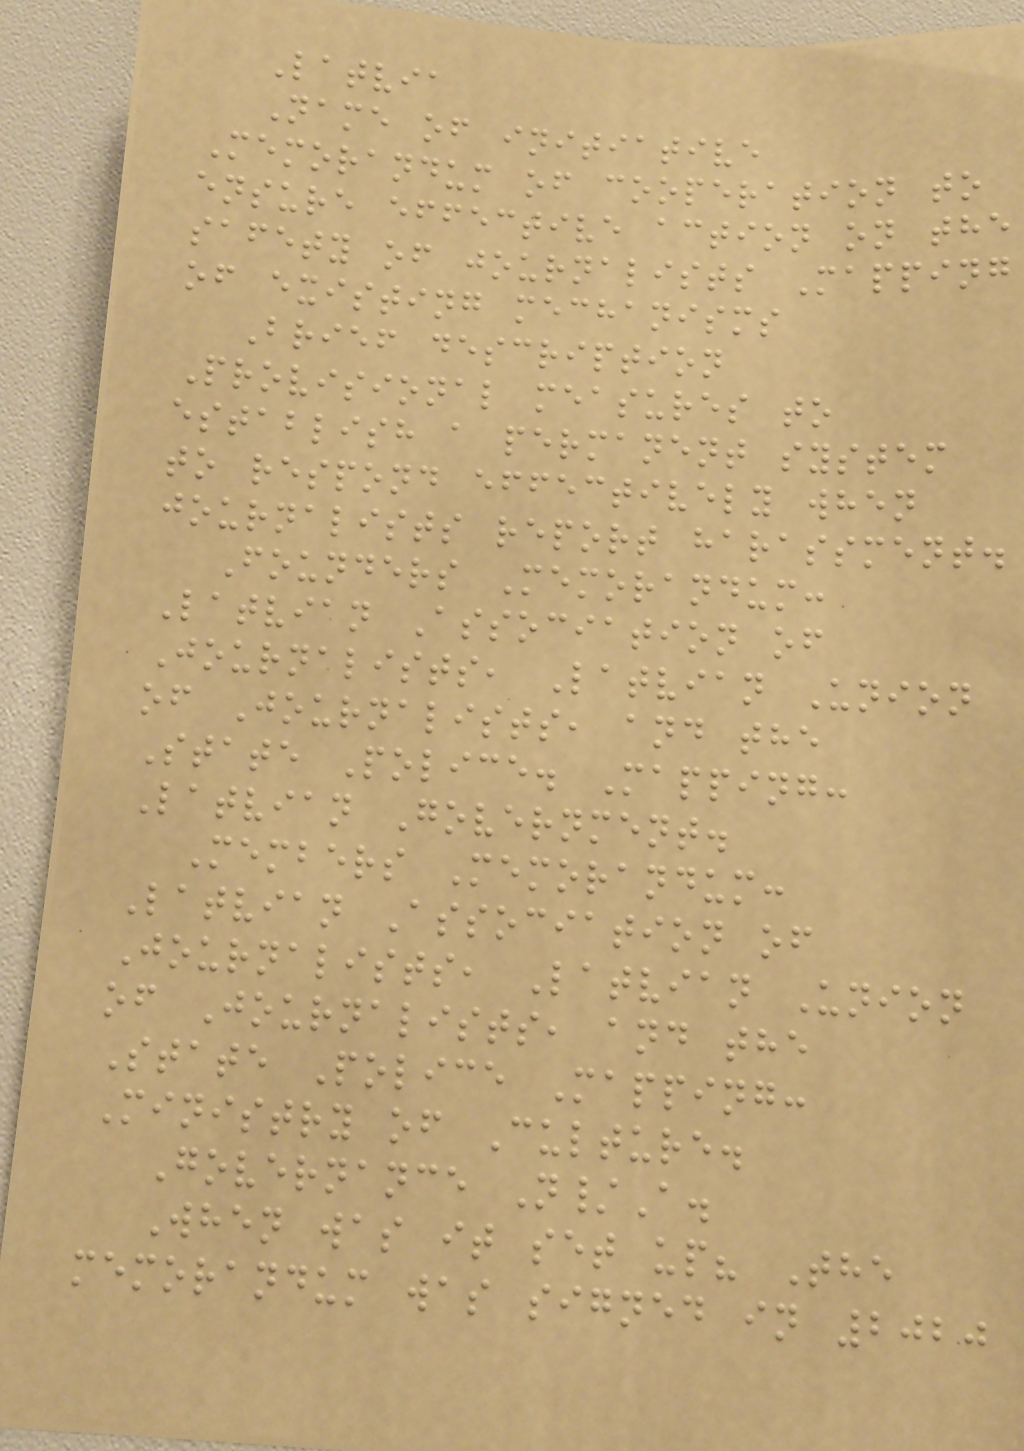Latvia
Name of initiative
Memorandum of cooperation to
ensure effective action on the
safety of journalists Mapping
of existing mechanisms
Brief description
Provisional measures to
establish a permanent system
to respond effectively when
journalists report harassment.
Founders Memorandum:
Latvian Association of
Journalists, Latvian Union
of Journalists, and the
State Police. Mapping:
Latvian Government.
Members Memorandum:
Latvian Association of
Journalists, Latvian Union
of Journalists, and the
State Police Mapping:
Ministry of Culture.
Governance N/A.
When was it set up? The
memorandum was signed in 2020
